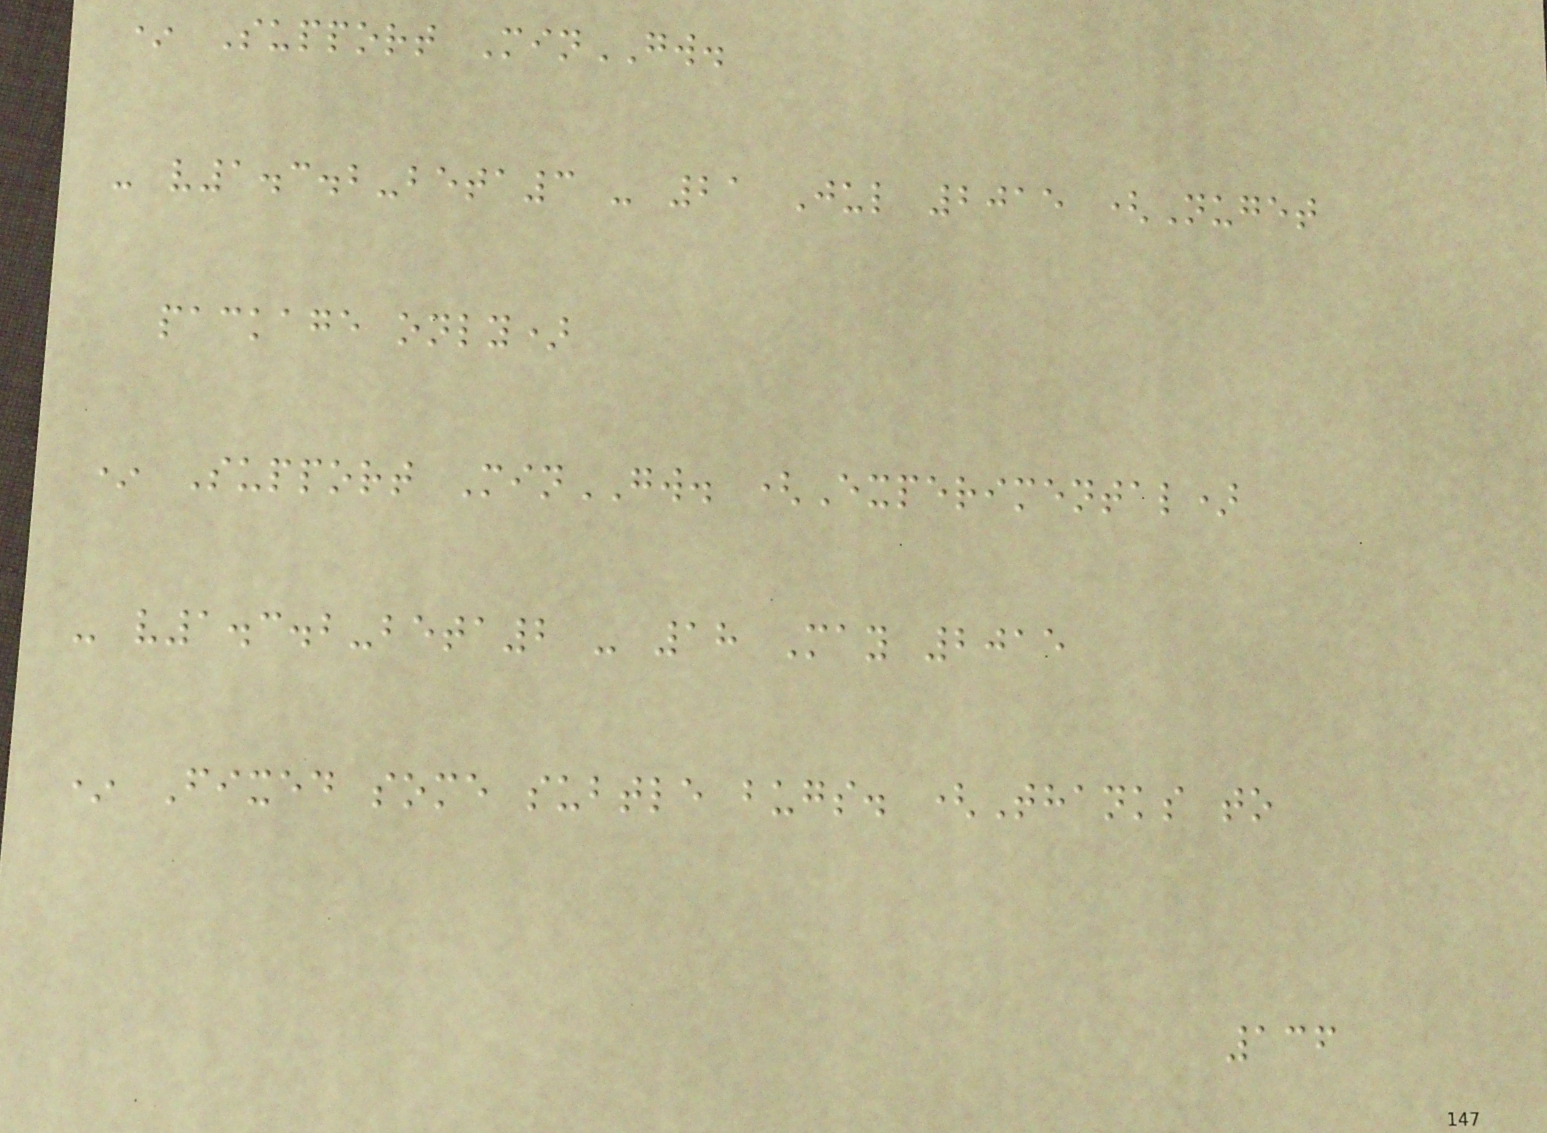* Support MinGW.
- v1.3.2-beta3 - 21 Jul 2015 (Nuget
package only)
* Support MinGW. (Experimental)
- v1.3.2-beta2 - 18 May 2015
* Fixed some subtle bugs. (Thanks to
136
